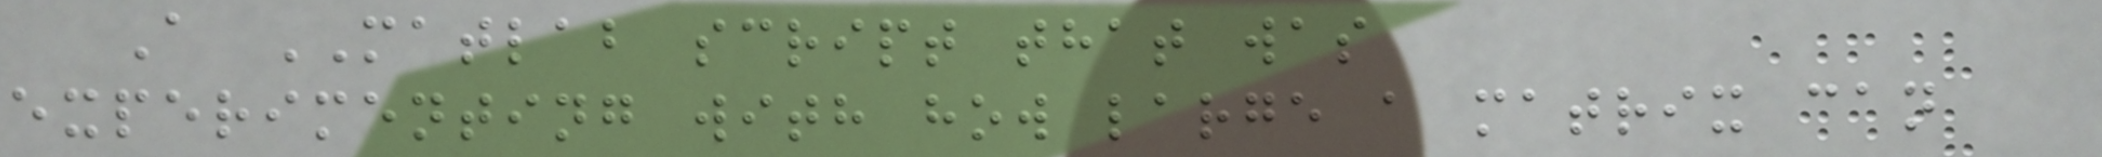A MATLAB script that was
experimenting with how large a matrix can
